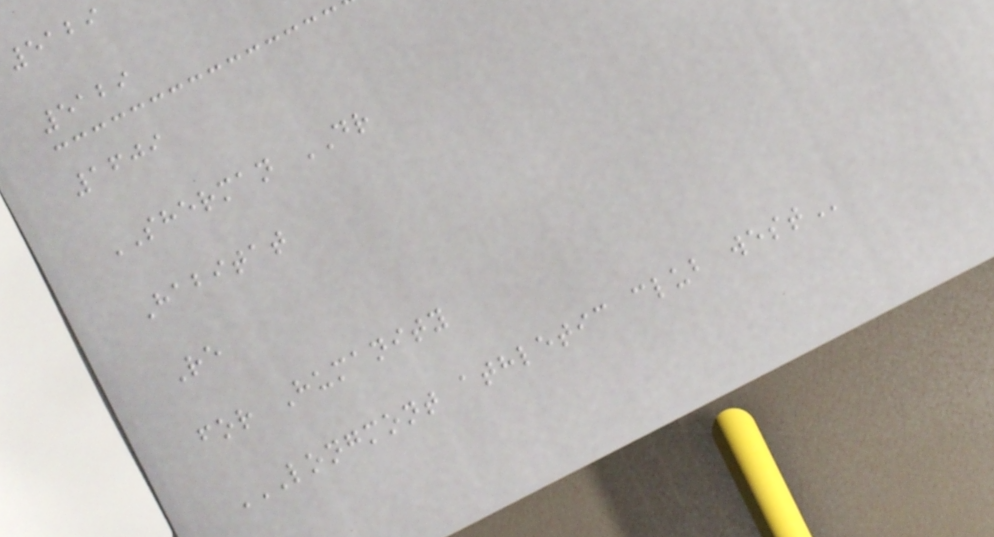5129
5129
1609
SHERMAN DR
Habitat
Re
for Humanity
LONGMONT ATHLETIC CLUB WEST
